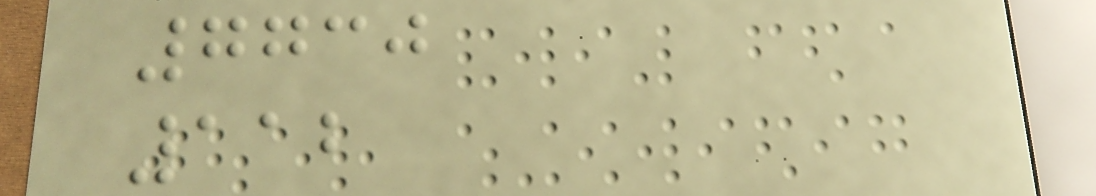7730
112
